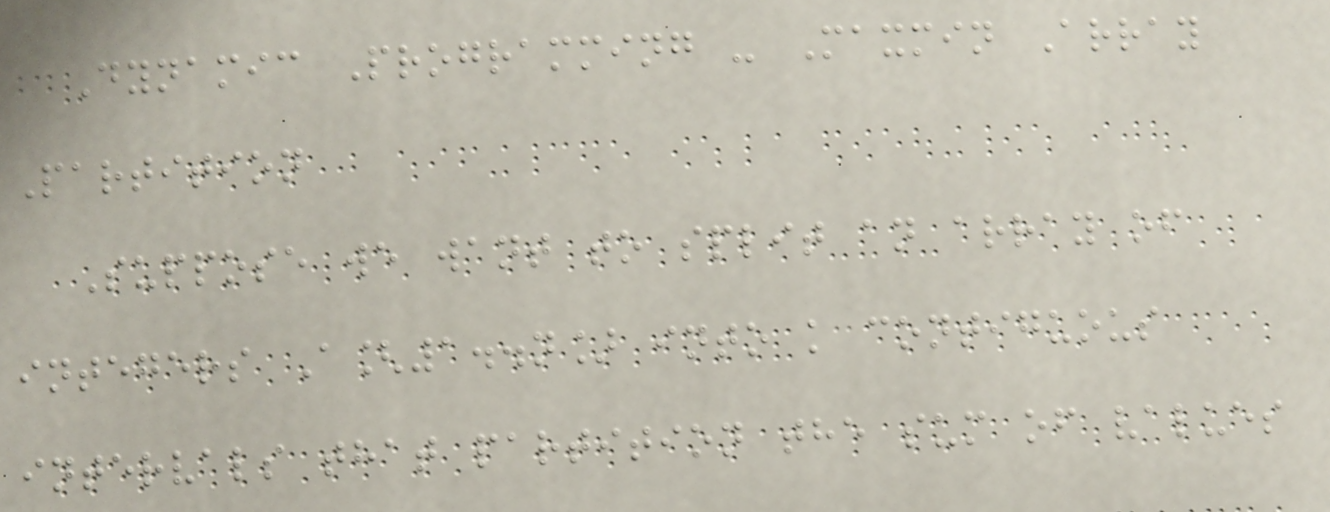Dynamic Programming - Maxmin Array
Partition
Suppose we want to split an array of
integers A[1..n] into k contiguous
intervals that partition the sum of values
